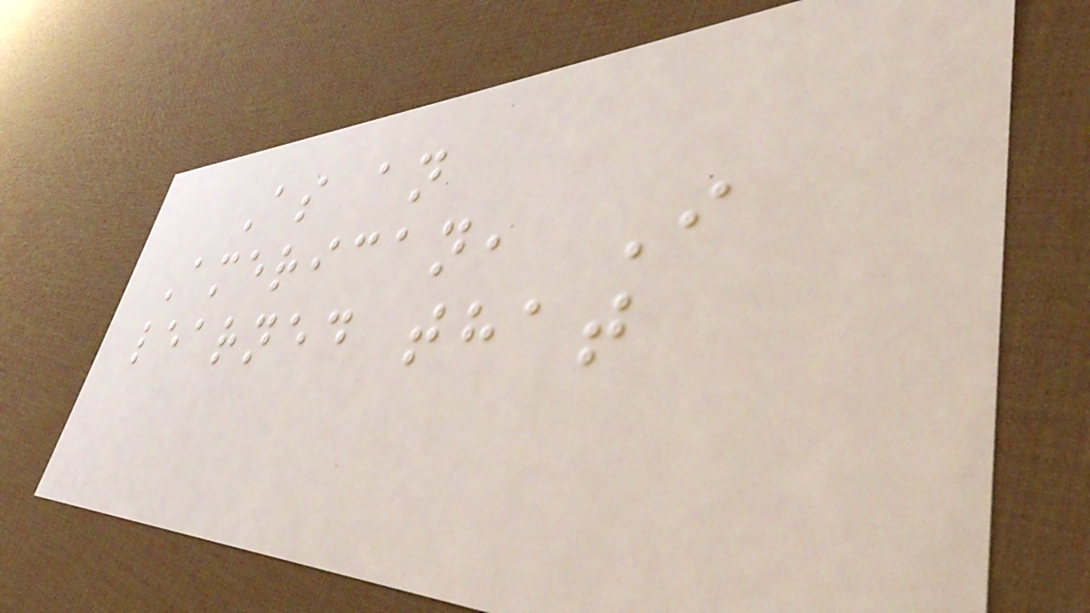As an
American, I
learned that
